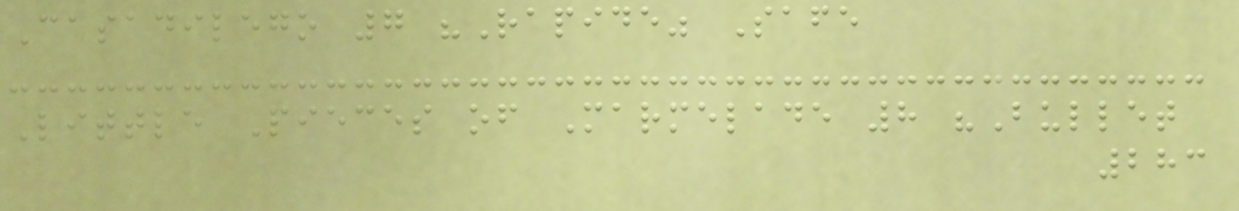Casadilego 7 "Rapide" Safe
Little Pieces of Marmelade 8 "Bullet
283
